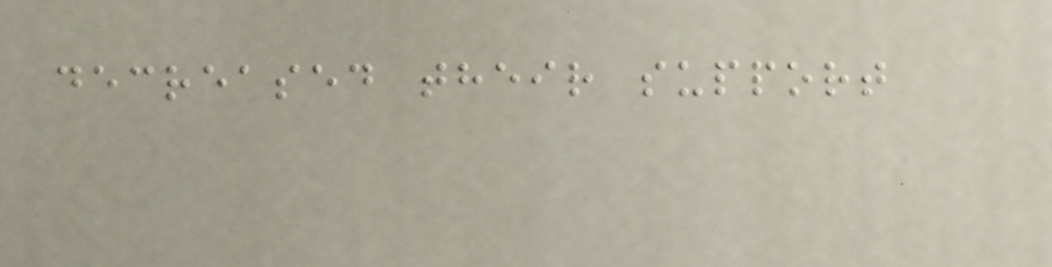decreased their support
